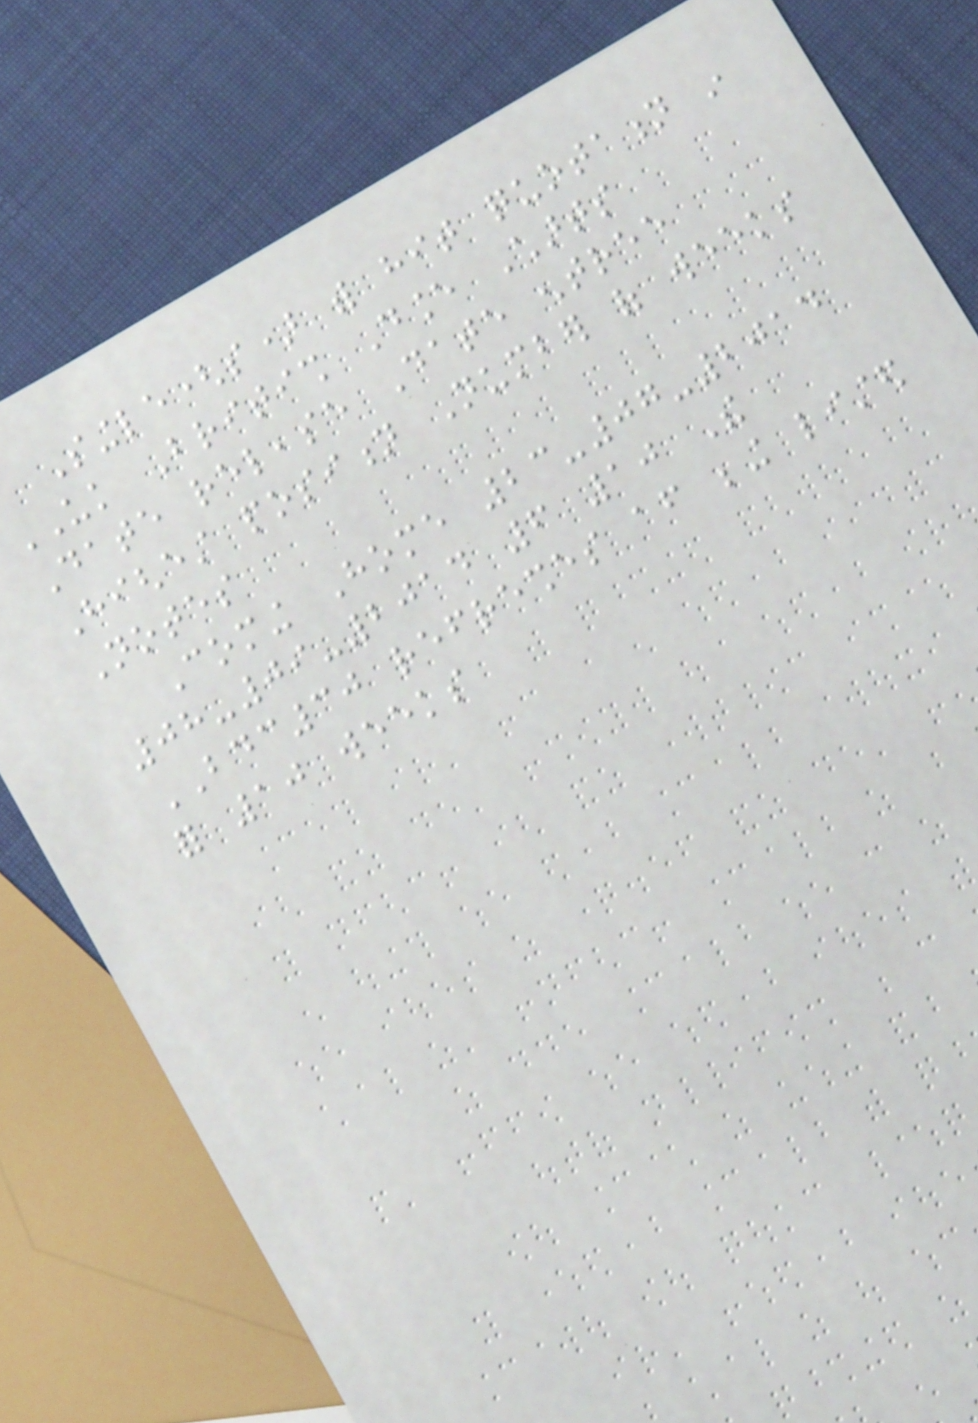Single(s) with hit quotation in
UK British Dance Charts
Date release Date entree
Highest position Number of weeks
Notes
Coming Home 23-07-2014
08-09-2014 6 10 The
BDC30 refreshes after being listed
for 10 weeks
